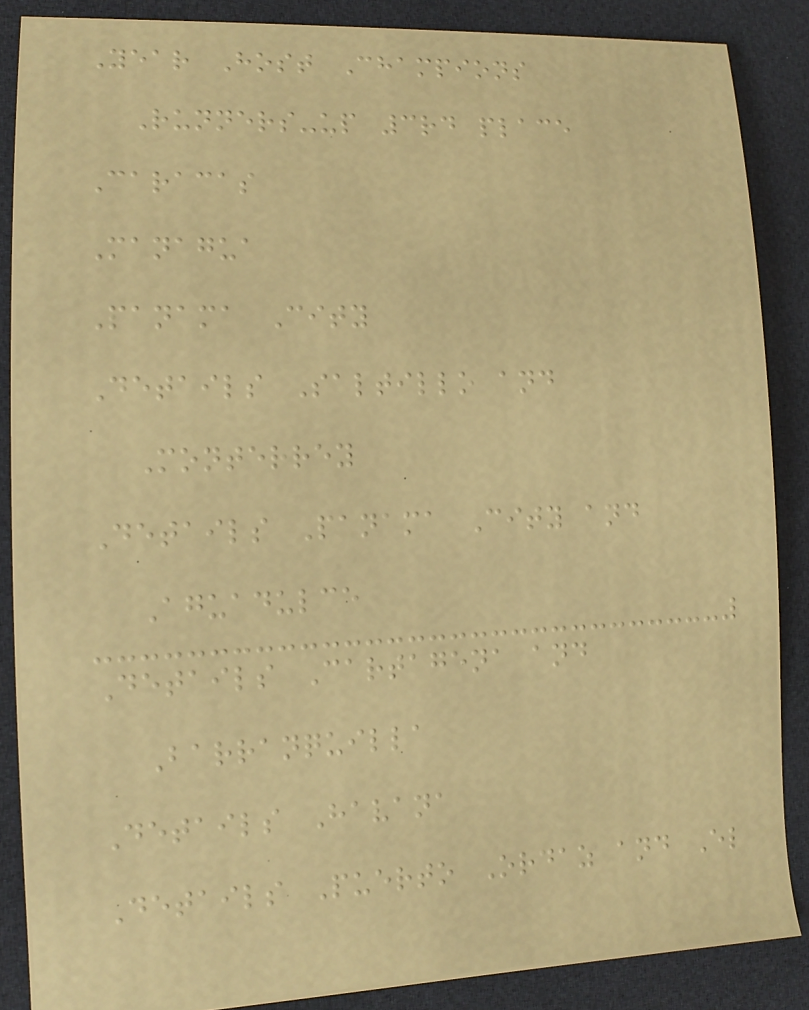Year Host Champions
Runners-up 3rd place
Caracas
Managua
Panama City
Details Saltillo and
Monterrey
Details Panama City and
Aguadulce
Details Cartagena and
Barranquilla
Details Havana
Details Puerto Ordaz and El
